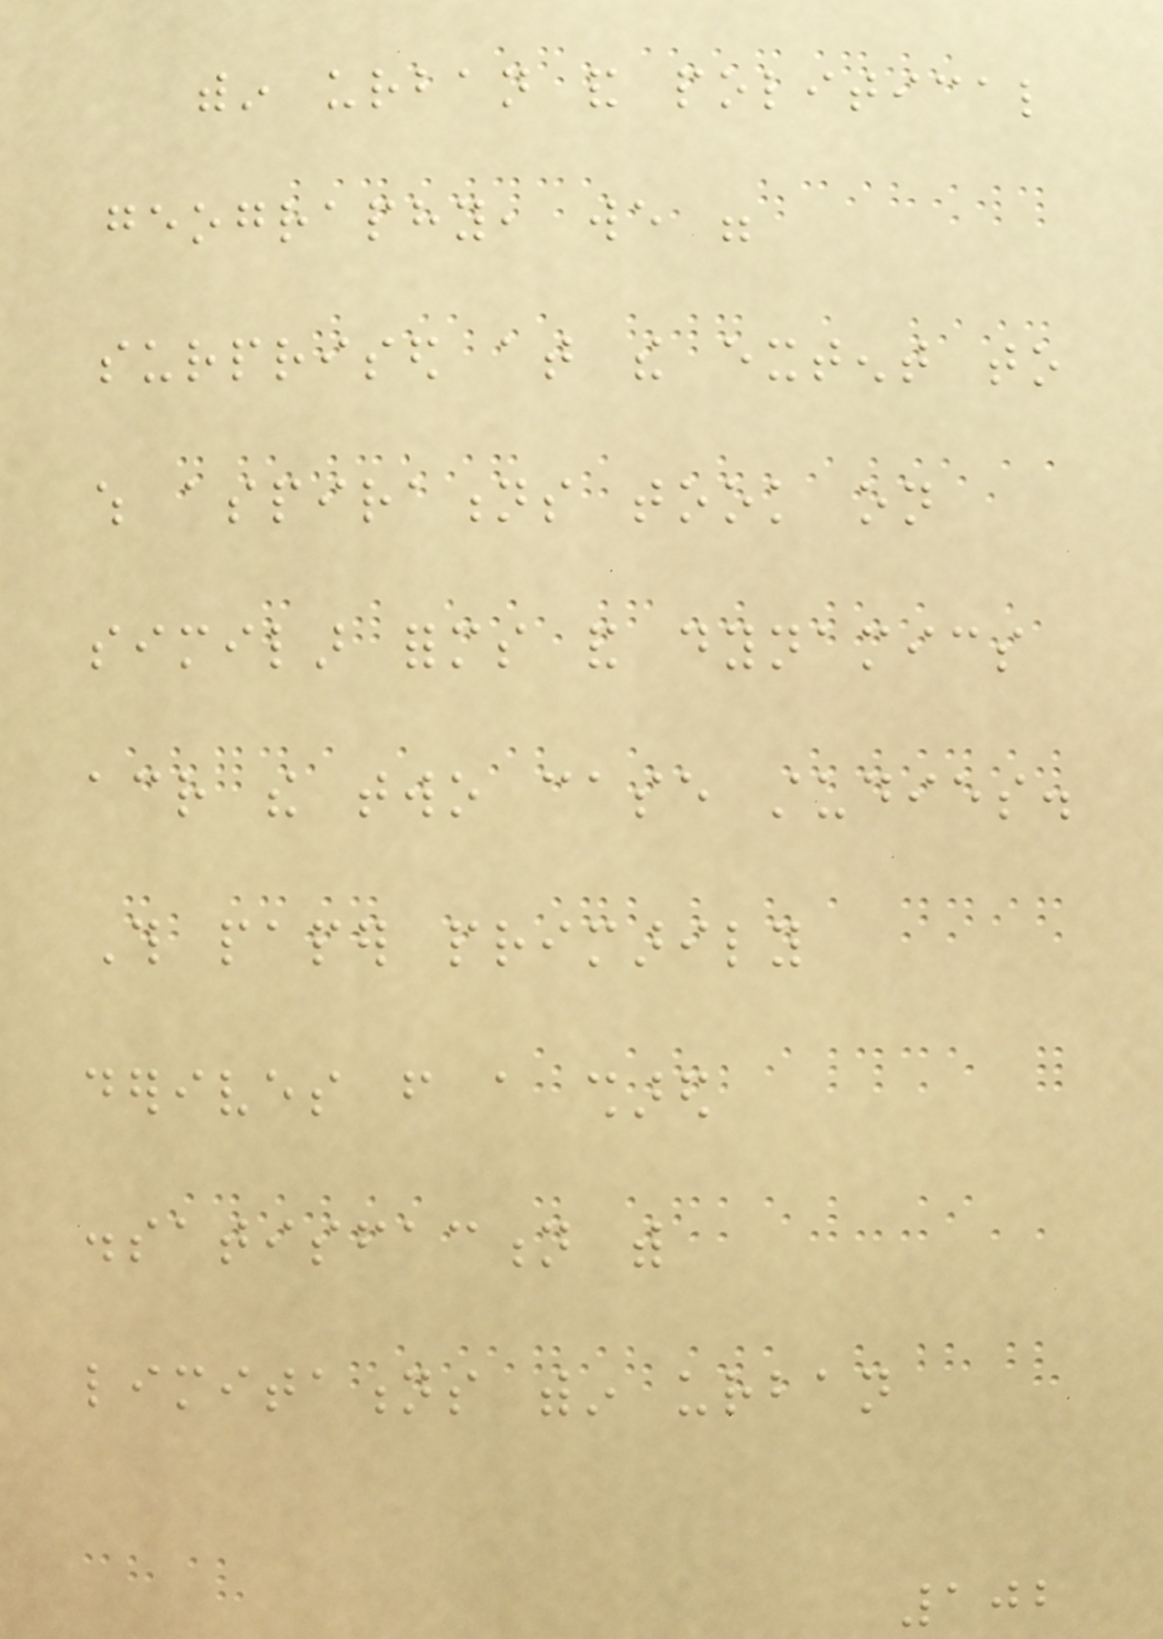within urban and political
geography, we were
surprised at the extent to
which aspirations took on
similar forms and dynamics
across the two case studies.
This paper primarily
derives from a shared
dissatisfaction with
limitations within urban
102
